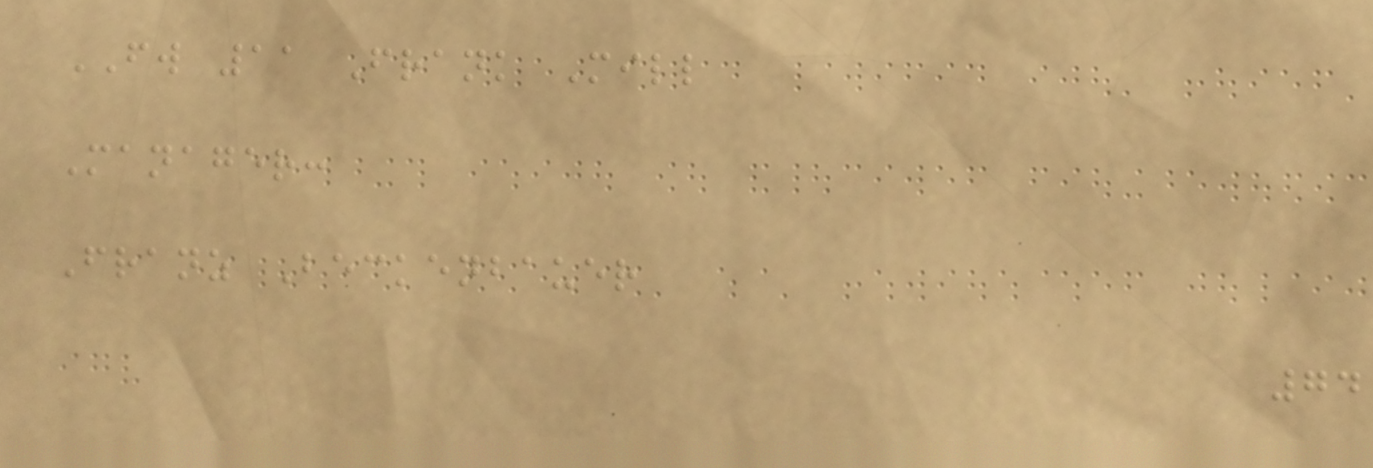FW 11 Frank Mill
Manager:
Franz Beckenbauer
74
